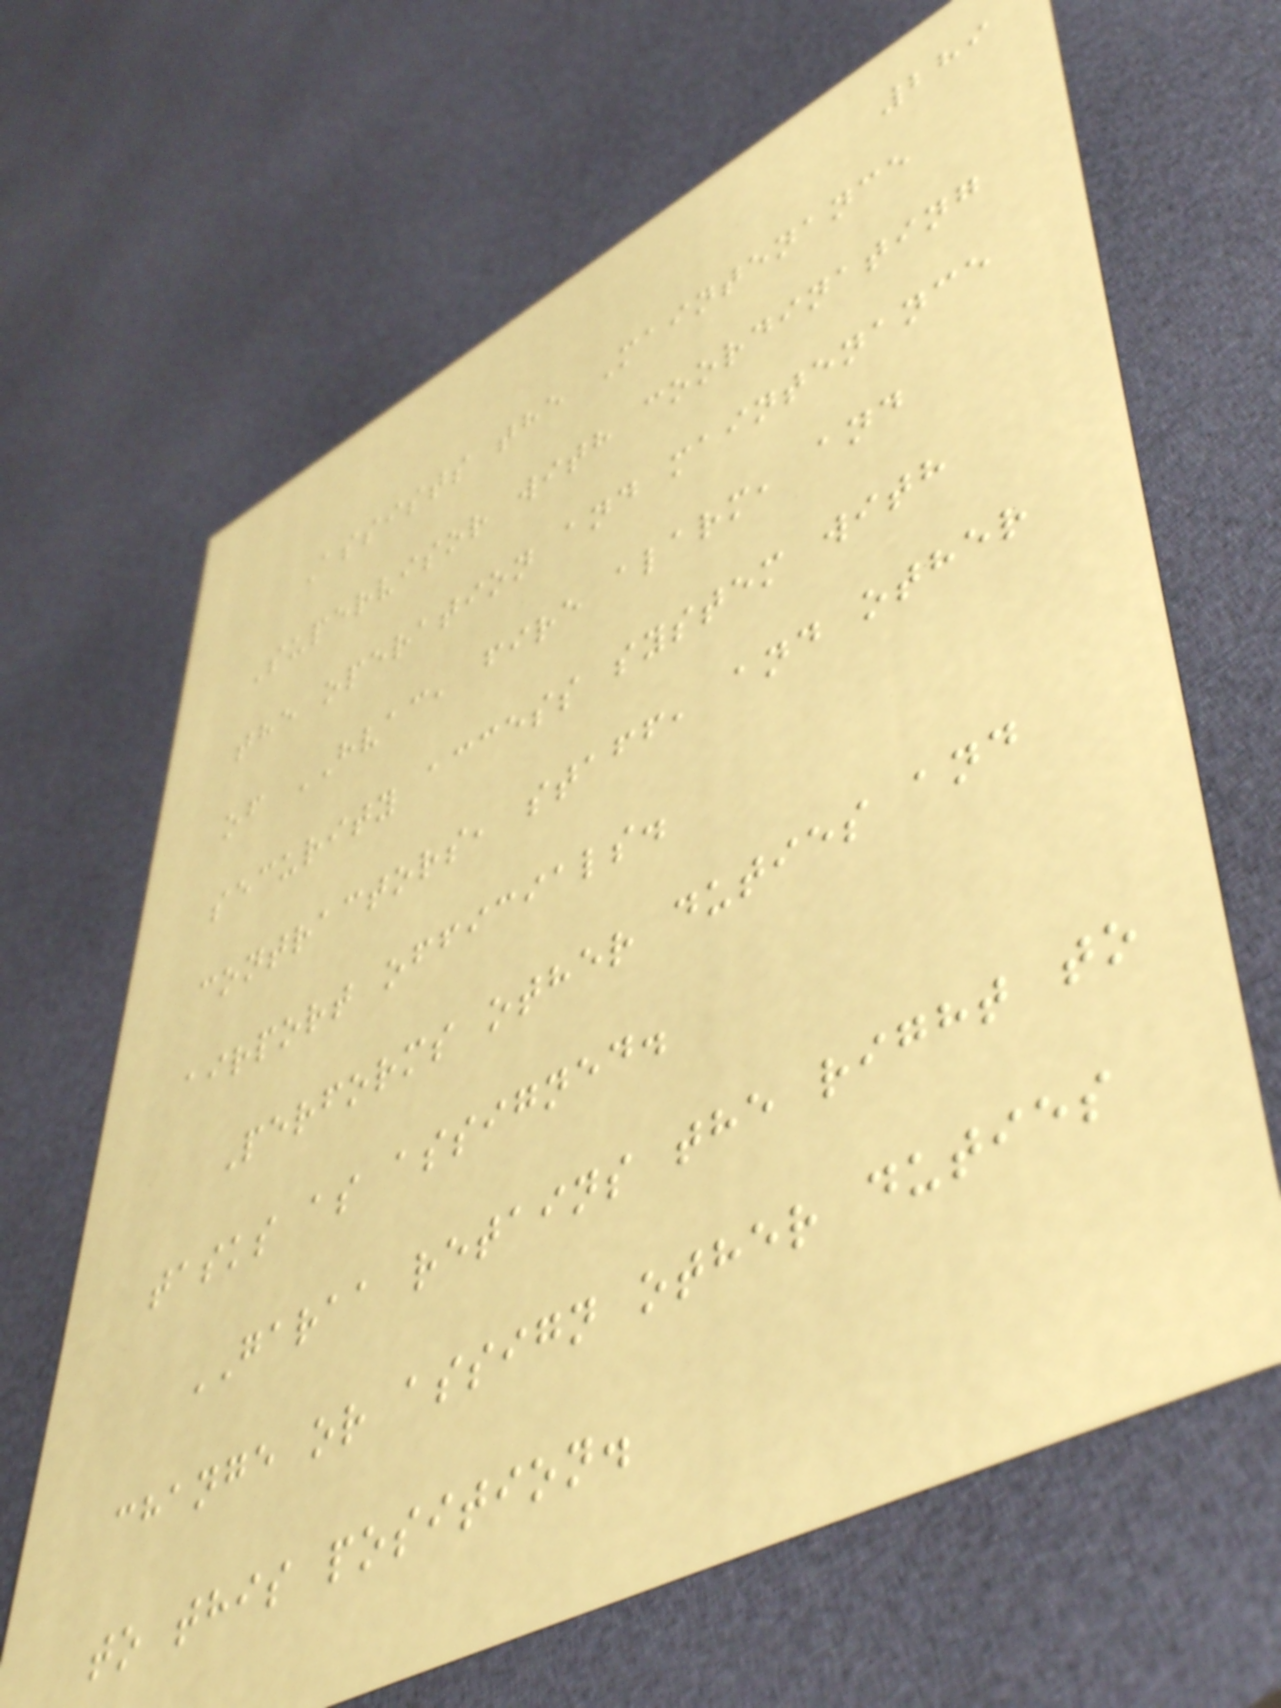289
Assists the Maintenance
Supervisor with coordinating
the operation and maintenance
of HVAC, fire alarm, and
security access system with
contractors, staff, and other
airport officials.
Performs other duties and
tasks as assigned.
GARAA retains the right to
change or assign other duties
to this position.
